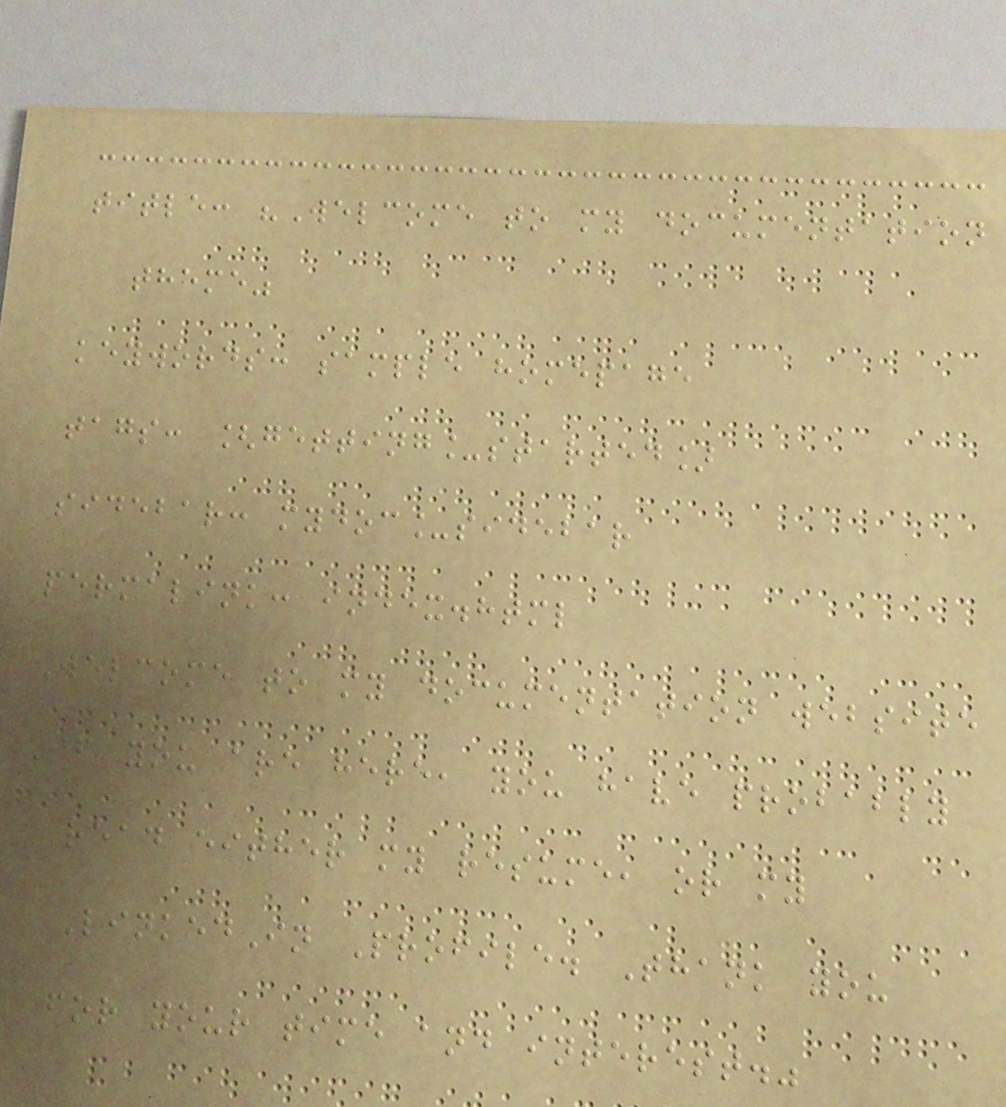title: "Welcome to my documentation
theme"
keywords: sample homepage
tags: [getting_started]
sidebar: mydoc_sidebar
permalink: index.html
Welcome to my documentation website
If you are here, you have probably
read either my resume, or my
LinkedIn Profile. Thank you
for your time and interest."
